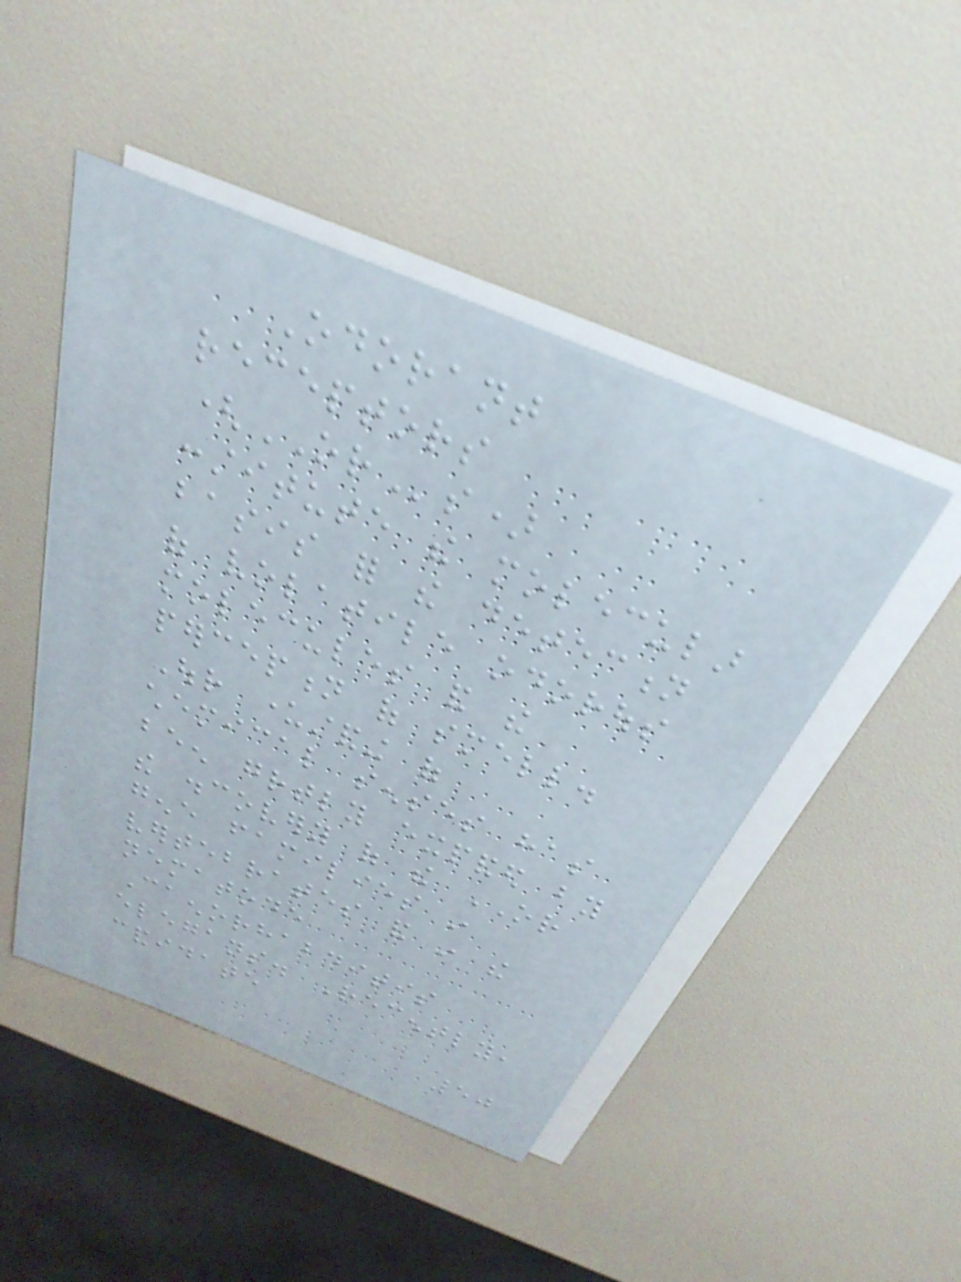Odorant
receptors
(ORs)
constitute the molecular
basis for the detection
of volatile odorous
molecules and the
perception of smell.
Our understanding of
chemical senses has
been greatly expanded by
the discovery of the OR
gene families in
vertebrates and in the
nematode
Caenorhabditis
elegans. Recently,
candidate
50
